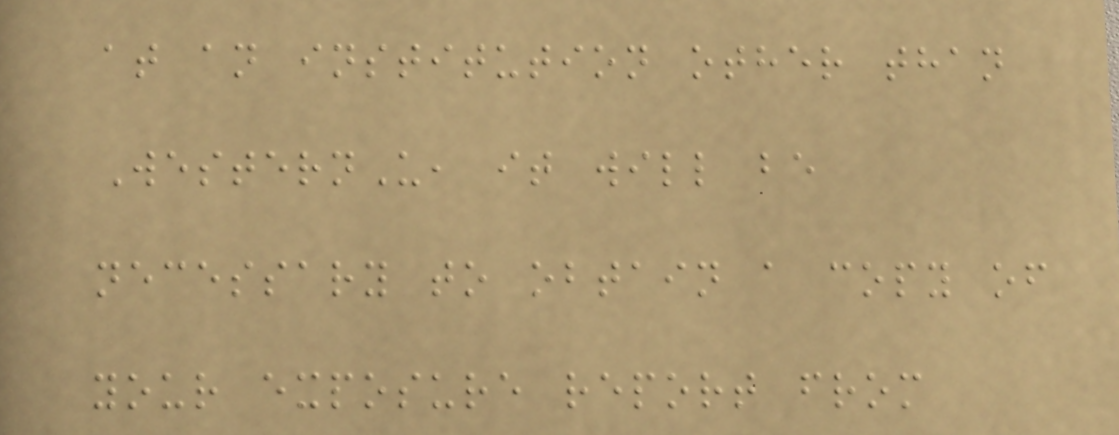at an institution other than
WesternU, it will be
necessary to obtain a copy of
your exposure report from
